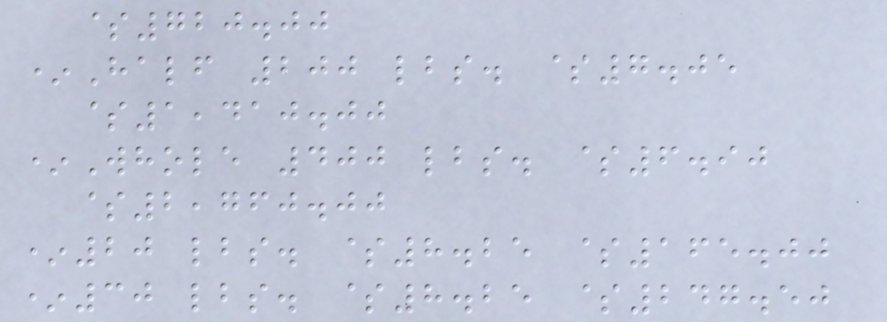$720.00
*Half 200 lbs. $7.05
$1,410.00
*Whole 400 lbs. $6.90
$2,760.00
*20 lbs. $8.25 $165.00
*30 lbs. $8.25 $247.50
